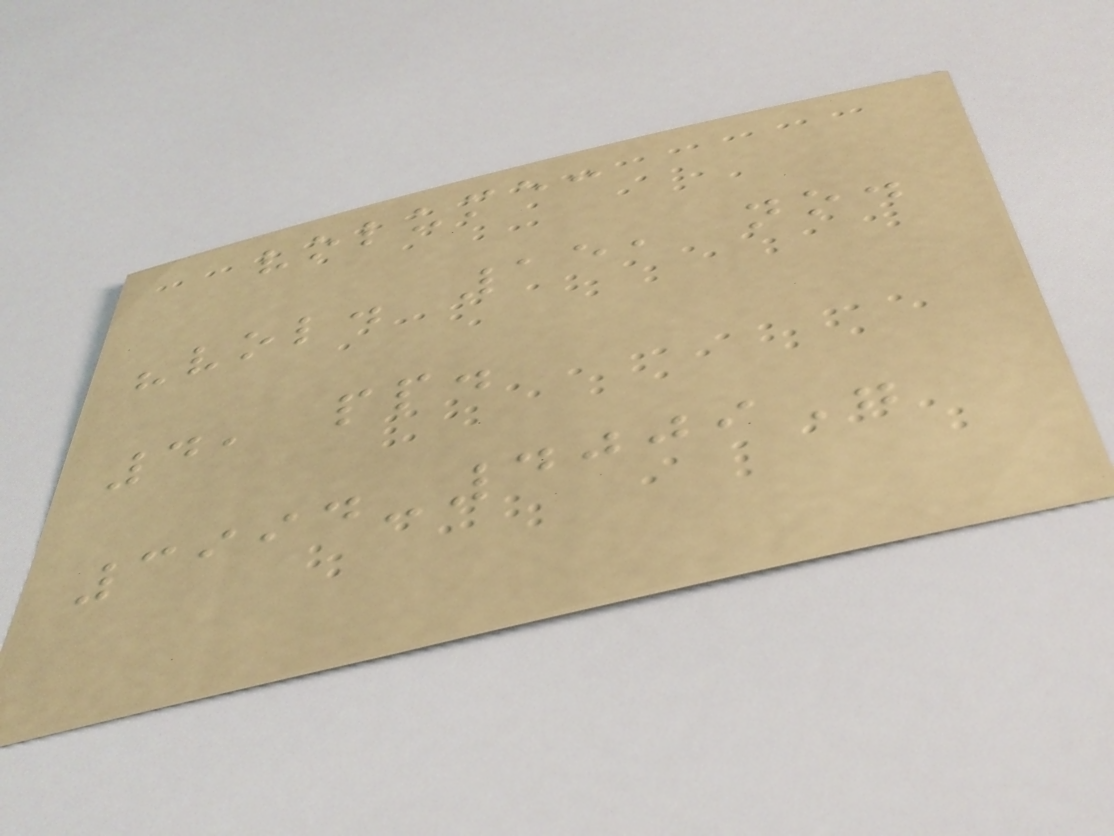volume:
"vol. 15, no.
4, pp.
3994-4009"
